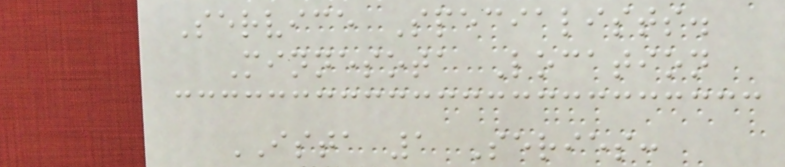Service Specialists.
Minnesota Location
ISTA 1 Series:
